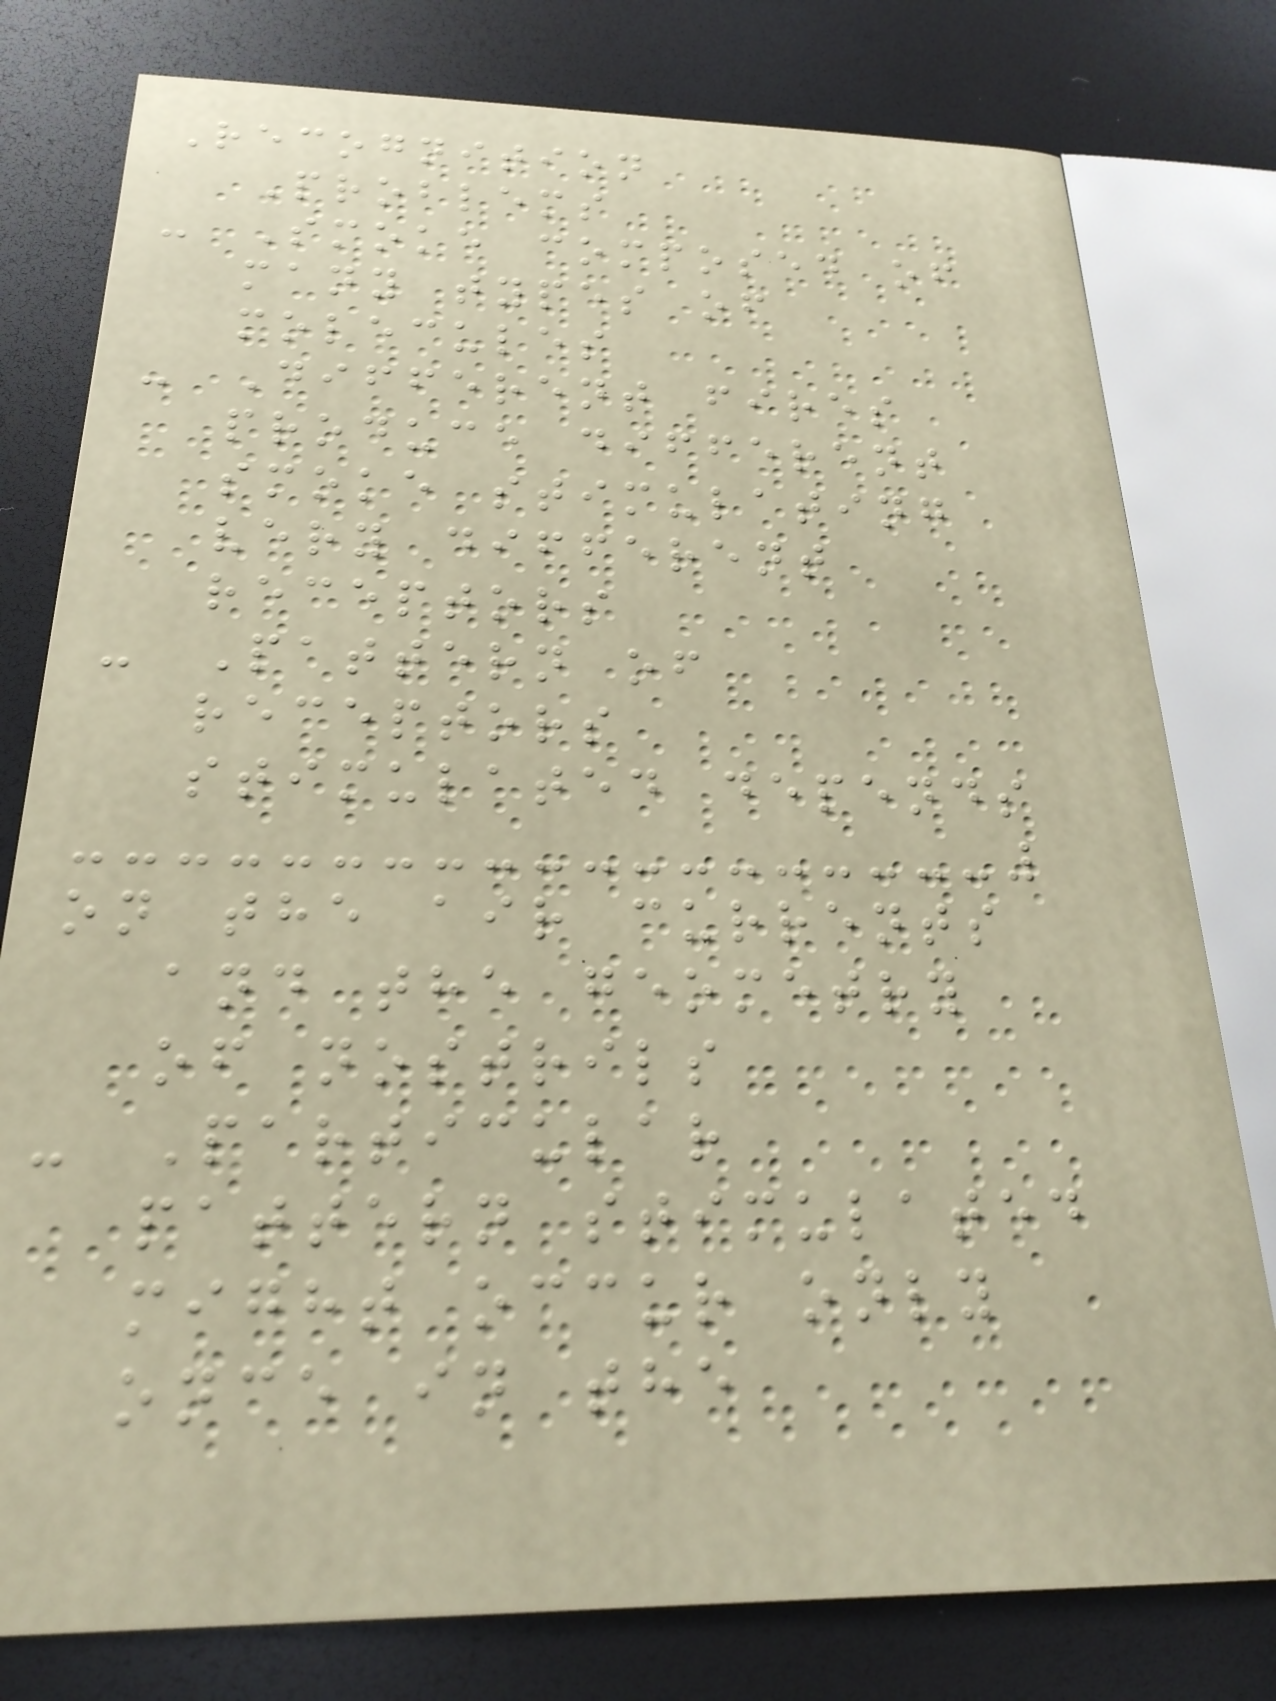Recognition
Problems
- Smoke composed of
many types of
molecules
- Different fires
produce different
smoke stimulating
very different
receptors
- Pattern of
receptors
stimulated depends
on the air currents
and the geometry
of nostrils
- Particular
pattern stimulated
might occur only
once in the
